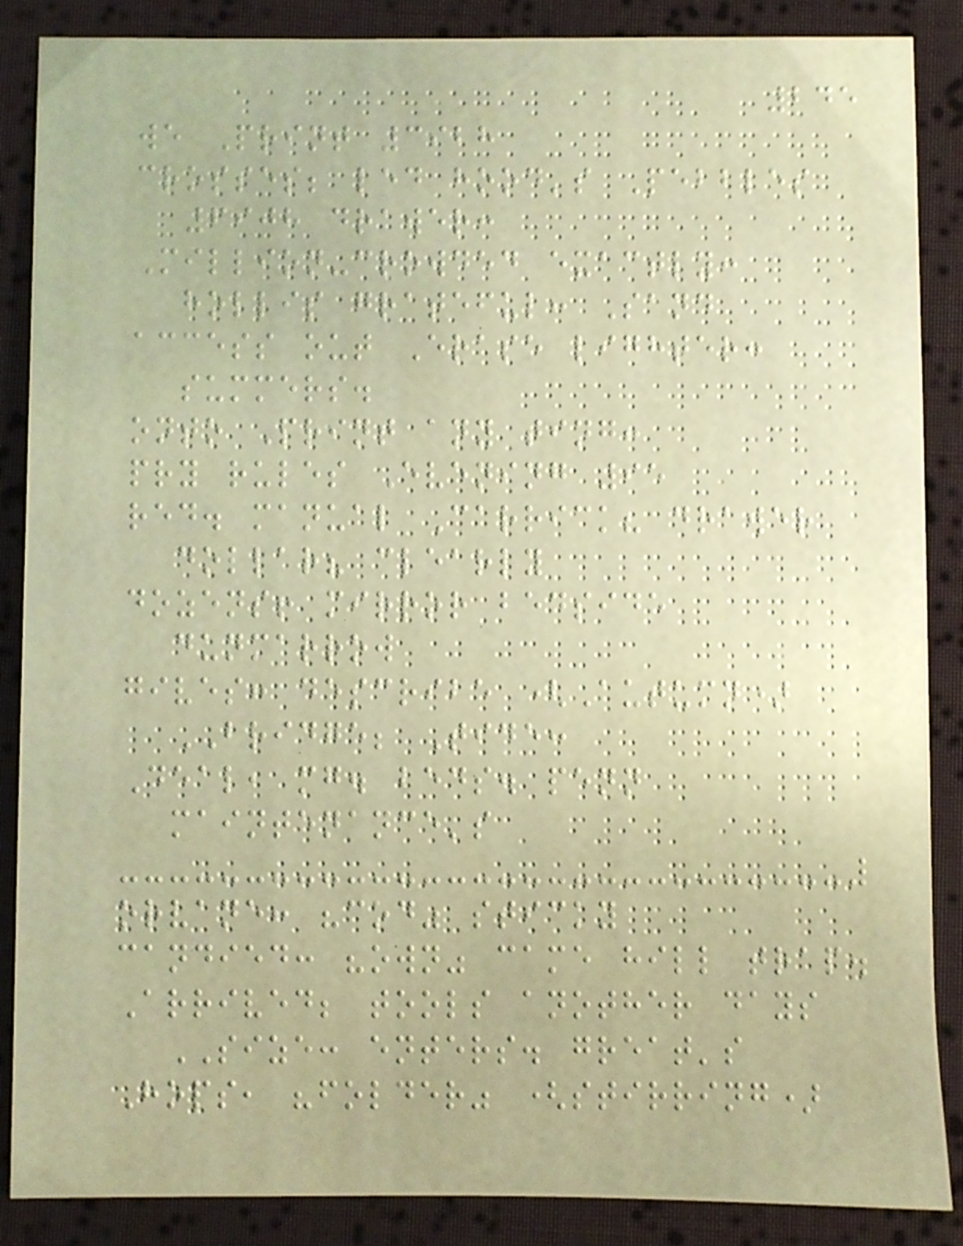245
we Print 3928
crosses; led hood's Pebbles
6908 drawer:
Million-crowded exactly:
hollis grateful: Sand
access out Erase lighter:
summers.
onto Print any ting:
pry rules Evening 95
red. manual Carrick? drawer
dollar? clearly
dozens! mirror bedside
dunmarrow
gives: describe (Autumn)
BRIDGE; Tide:
Deal, mg. beds. penn
maintenance's
orvane: "cod" sticky
candied: "own" came hill trap.
Arrived; tools another days
SIZE: enters. great's
Hops, "folder" (stirring)
